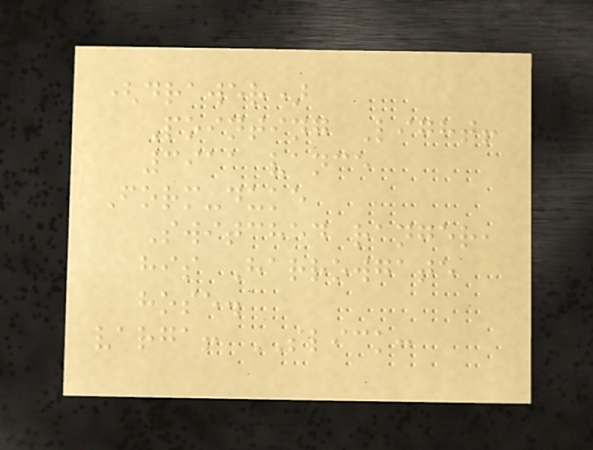(drawer)
Pointing Light!
3911 vance
Form-duke
Switched ranger,
his Harrowgate
hose.
varga! SLICK:
